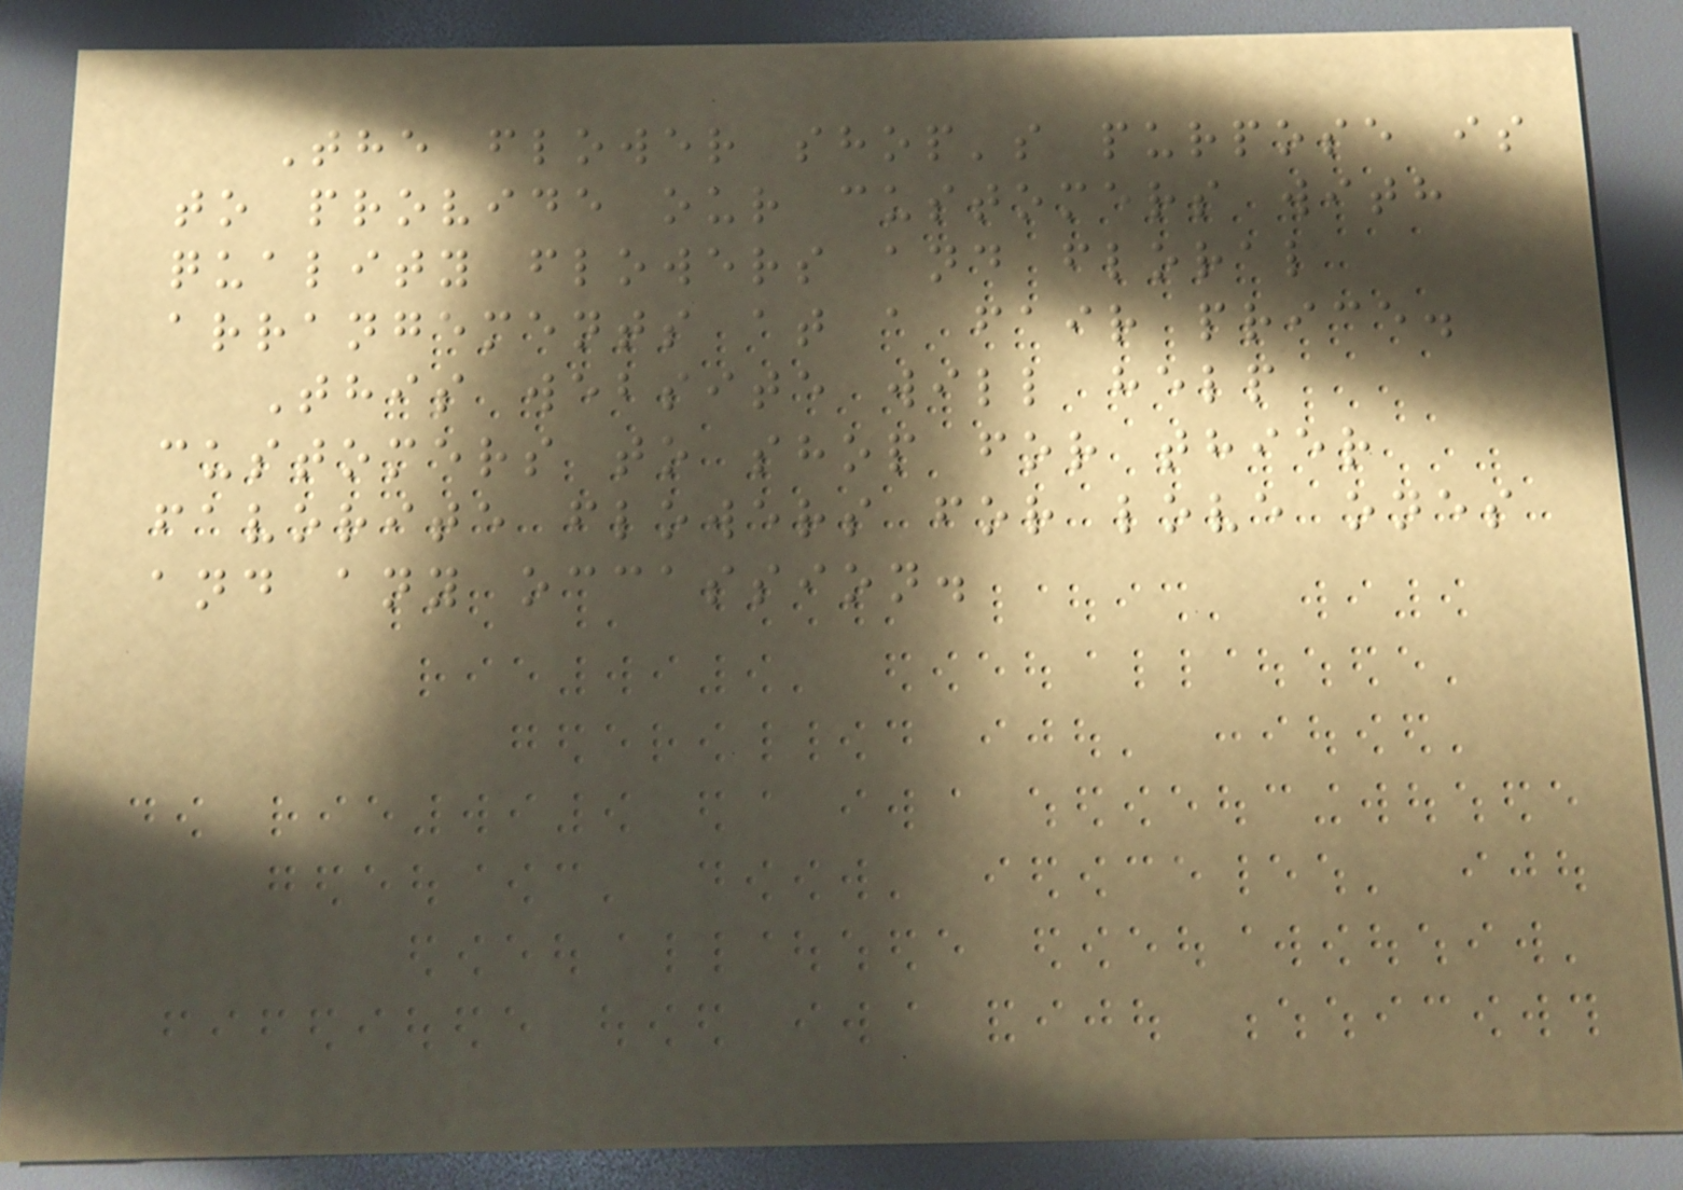The flower shop's purpose is
to provide our customers with
quality flowers and floral
arrangements at a fair price.
This website will help
customers to shop for thier
favorite flowers for love ones
and any occassion.
